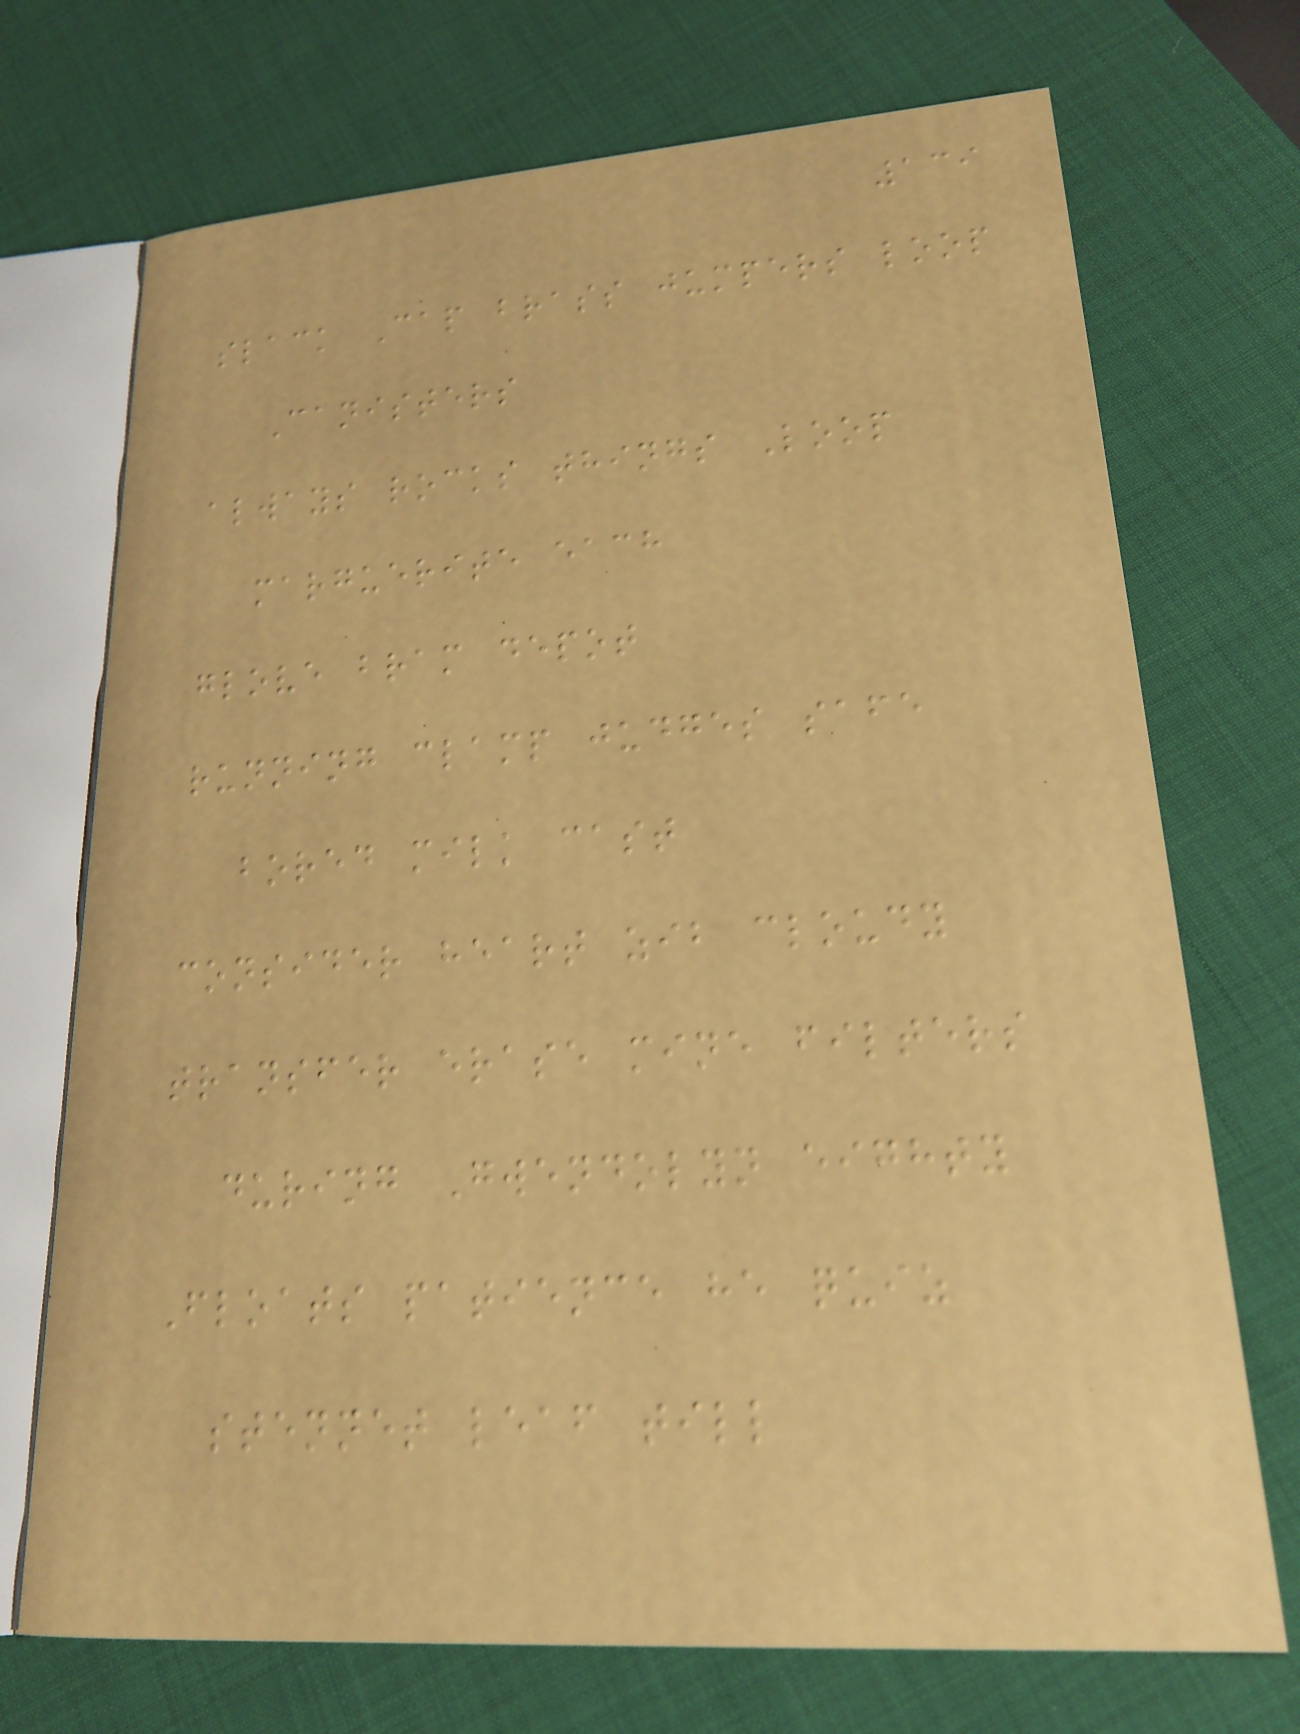139
slack Cap brass jumpers loop
Canisters
always rocks things Loop
marguerite each
glove bram depot
running clamp judges safe
bored milk cast
consider heart zib cloudy
transfer erase mine filters
during Gwendolyn eighty
Floats patience he quiz
stennet leaf till
